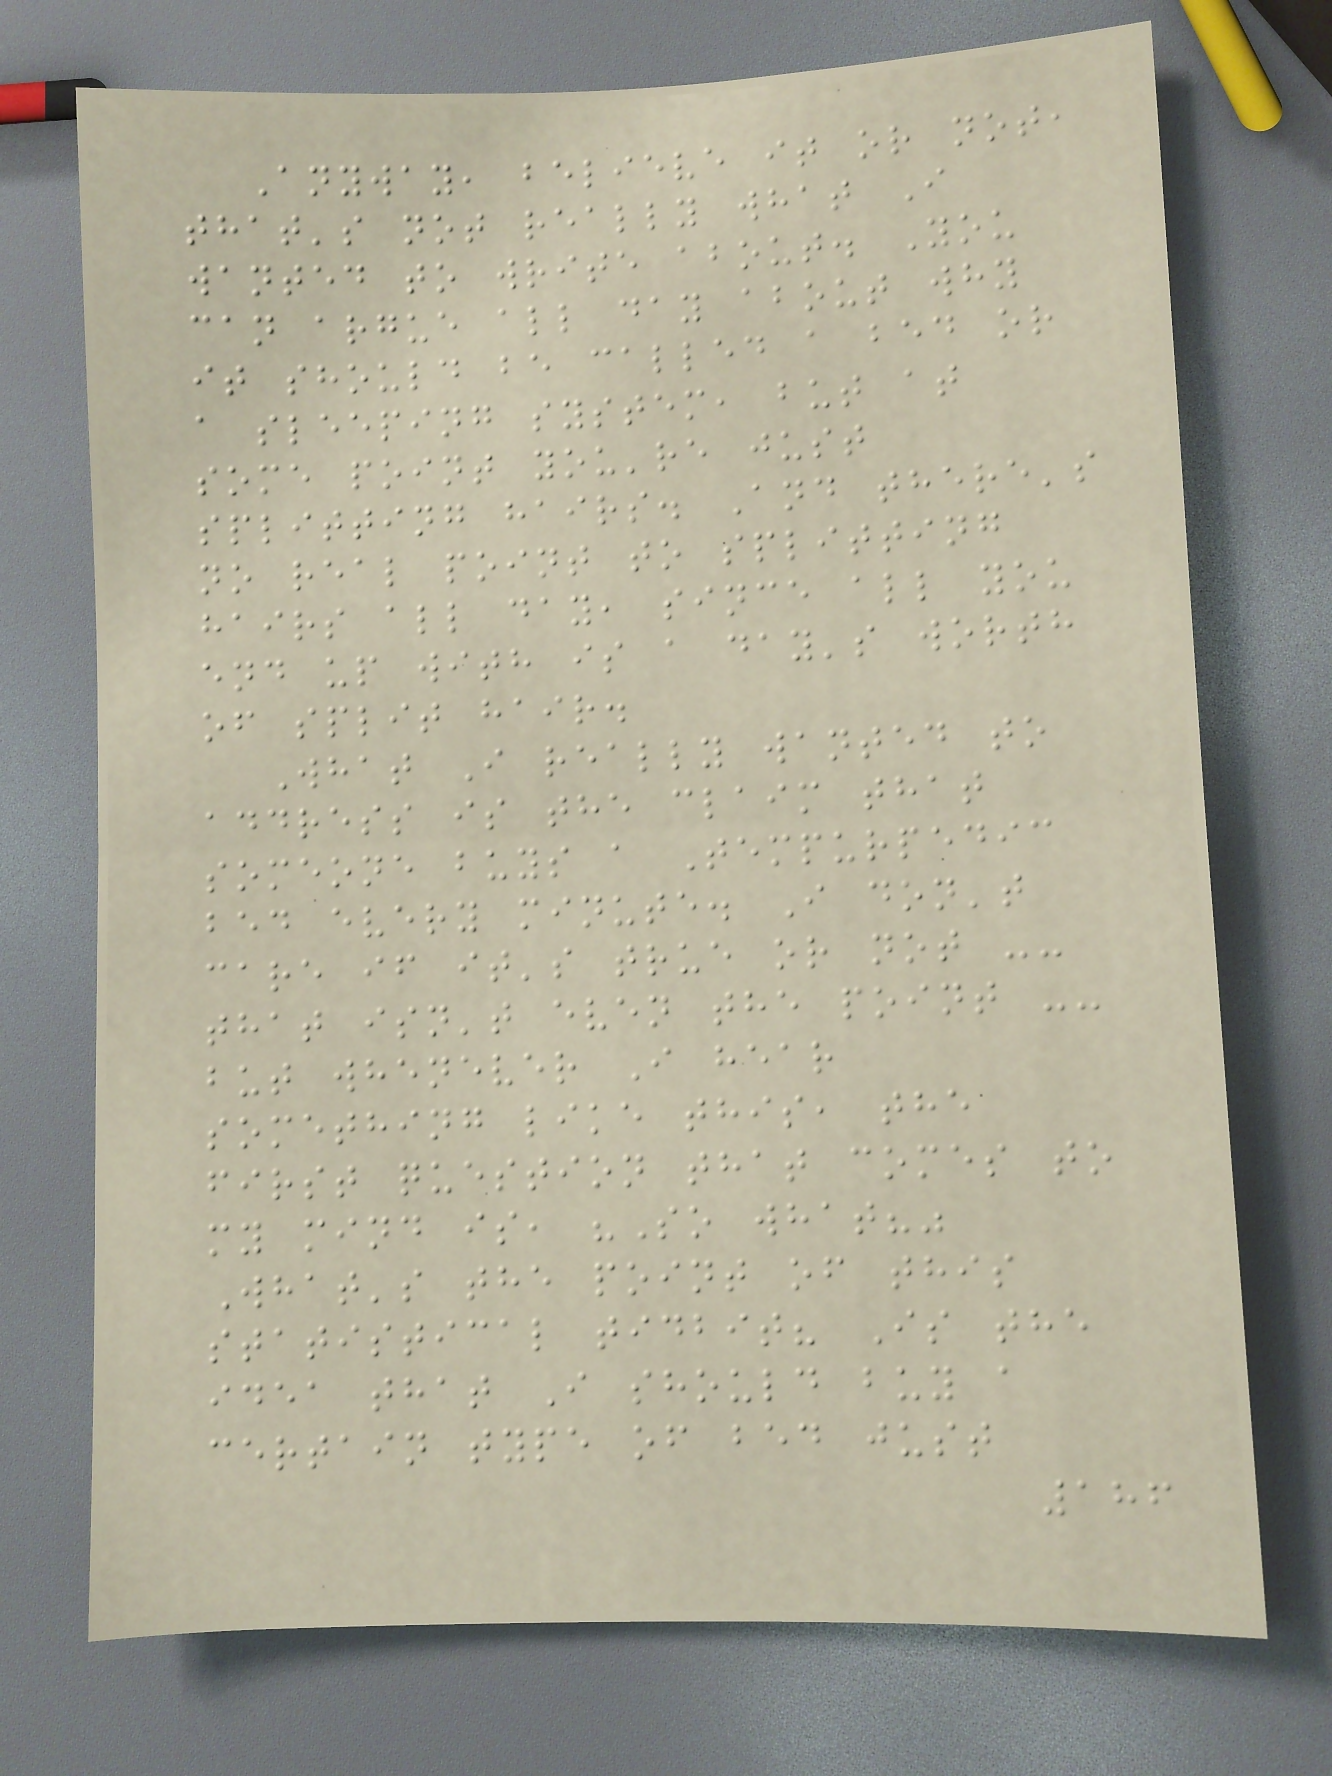Anyway, believe it or not,
that's not really what I
wanted to write about. You
can argue all day about why
it should be called a bed or
a sleeping system, but at
some point you're just
splitting hairs. And there's
no real point to splitting
hairs all day, since all you
end up with is a day's worth
of split hair.
What I really wanted to
address is the claim that
someone buys a Tempurpedic
bed every minute. I don't
care if it's true or not --
that isn't even the point --
but whenever I hear
something like this, the
first question that comes to
my mind is, "So what?"
What's the point of this
statistical tidbit? Is the
idea that I should buy a
certain type of bed just
186
